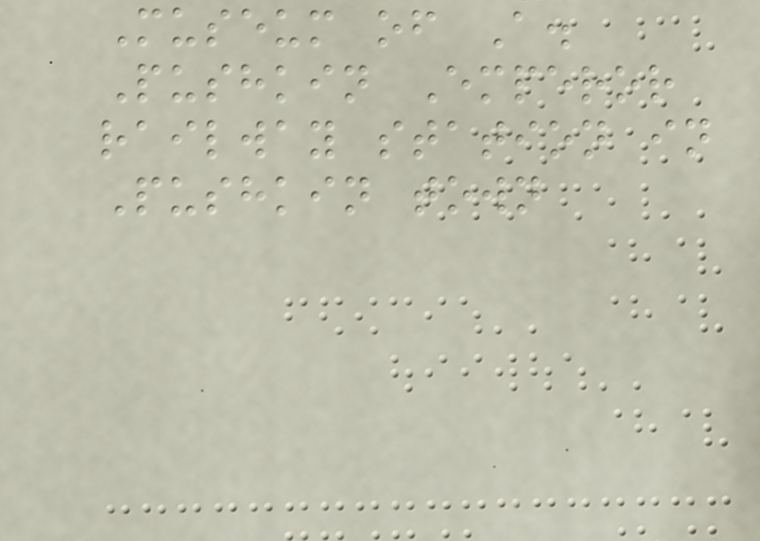Museum of A.
Pushkin Emperor
railway station in
Pushkin town
